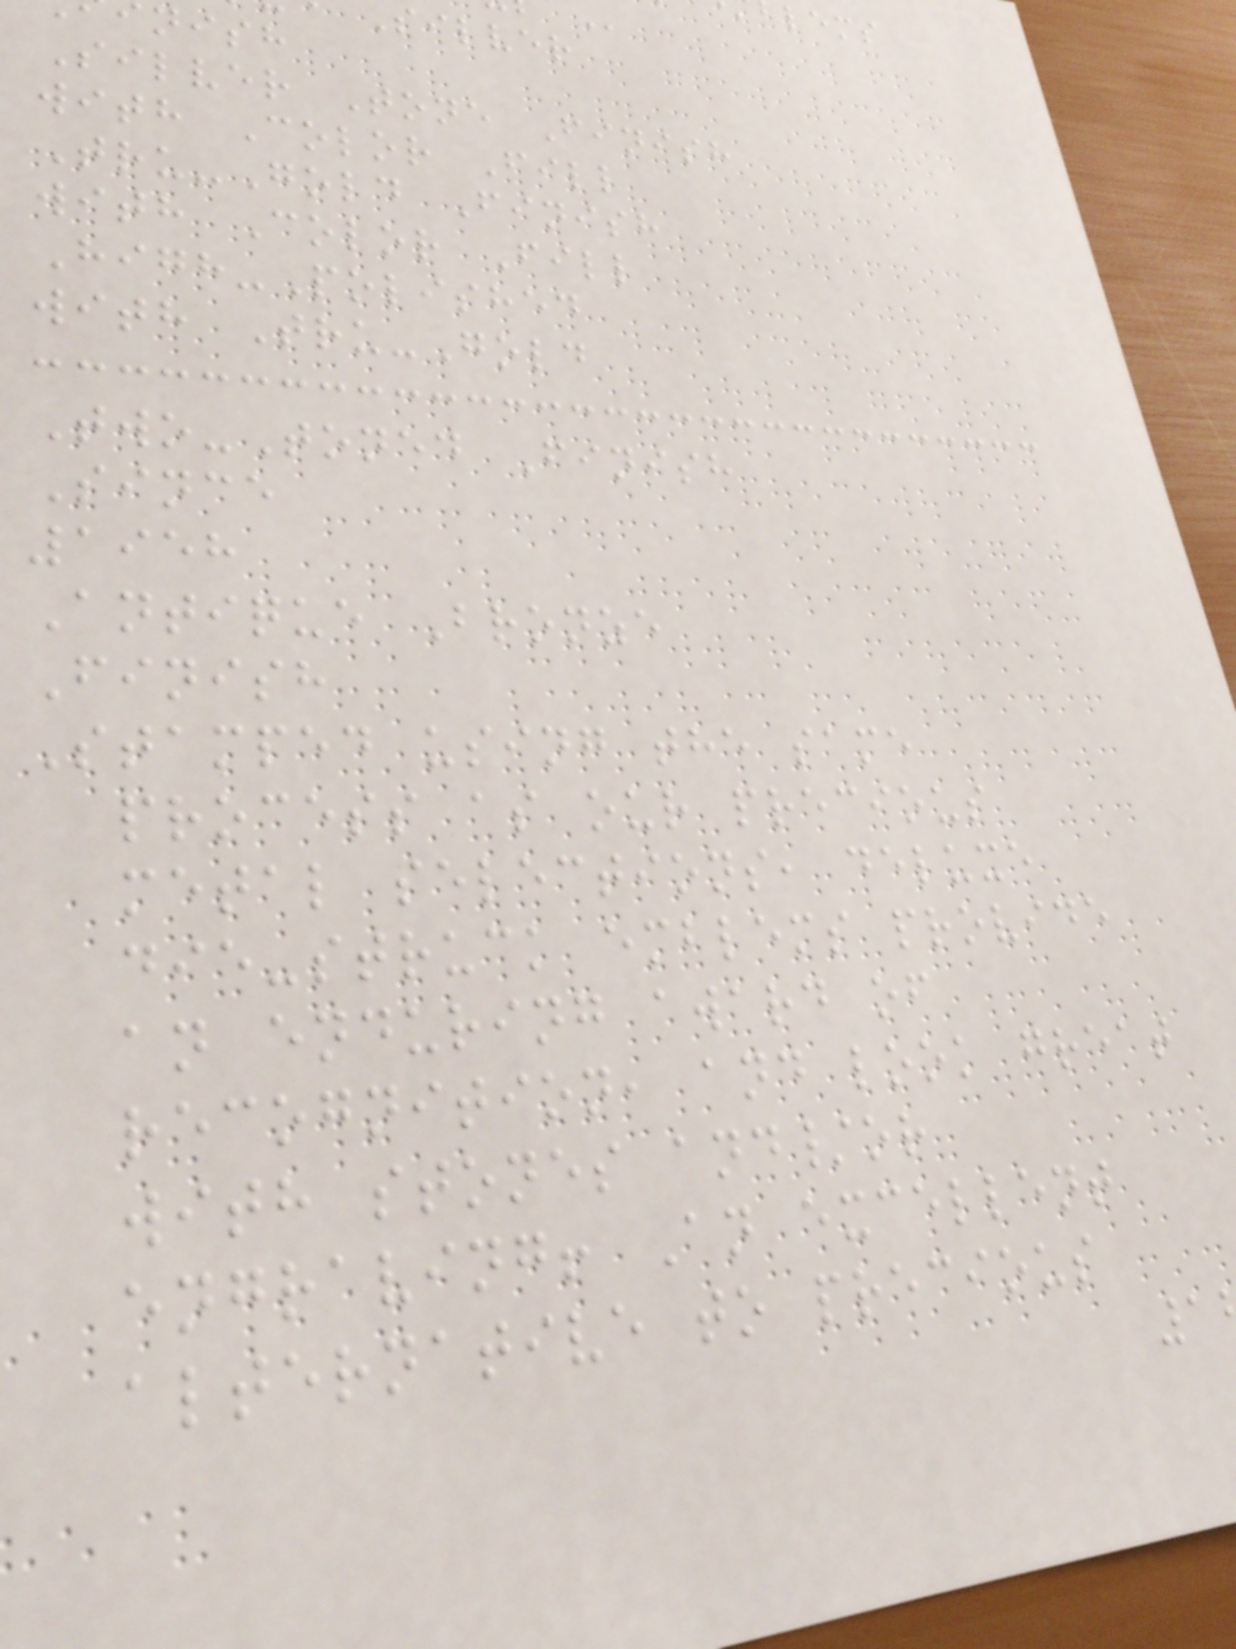silver
nish
Silver Tone Finish
with Color Fill
Tru-Gold Finish
with Color Fill
High-Polished
with Tru-Gold
Two-Toned Finish
Since
1958
Antique Bronze
Finish
Stamped using the same
process as our precious
metal selections, deluxe
die-struck emblems provide
an enduring award of
recognition, and look great
with stones and/or
engraving! An excellent
alternative to precious
